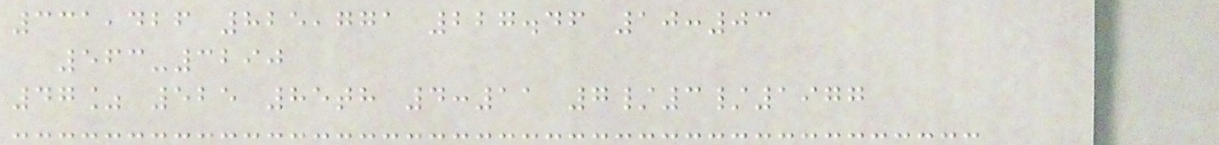331,426 825,771 227.46 10:03
563-3290
47% 525 85th 4:11 7/3/1977
